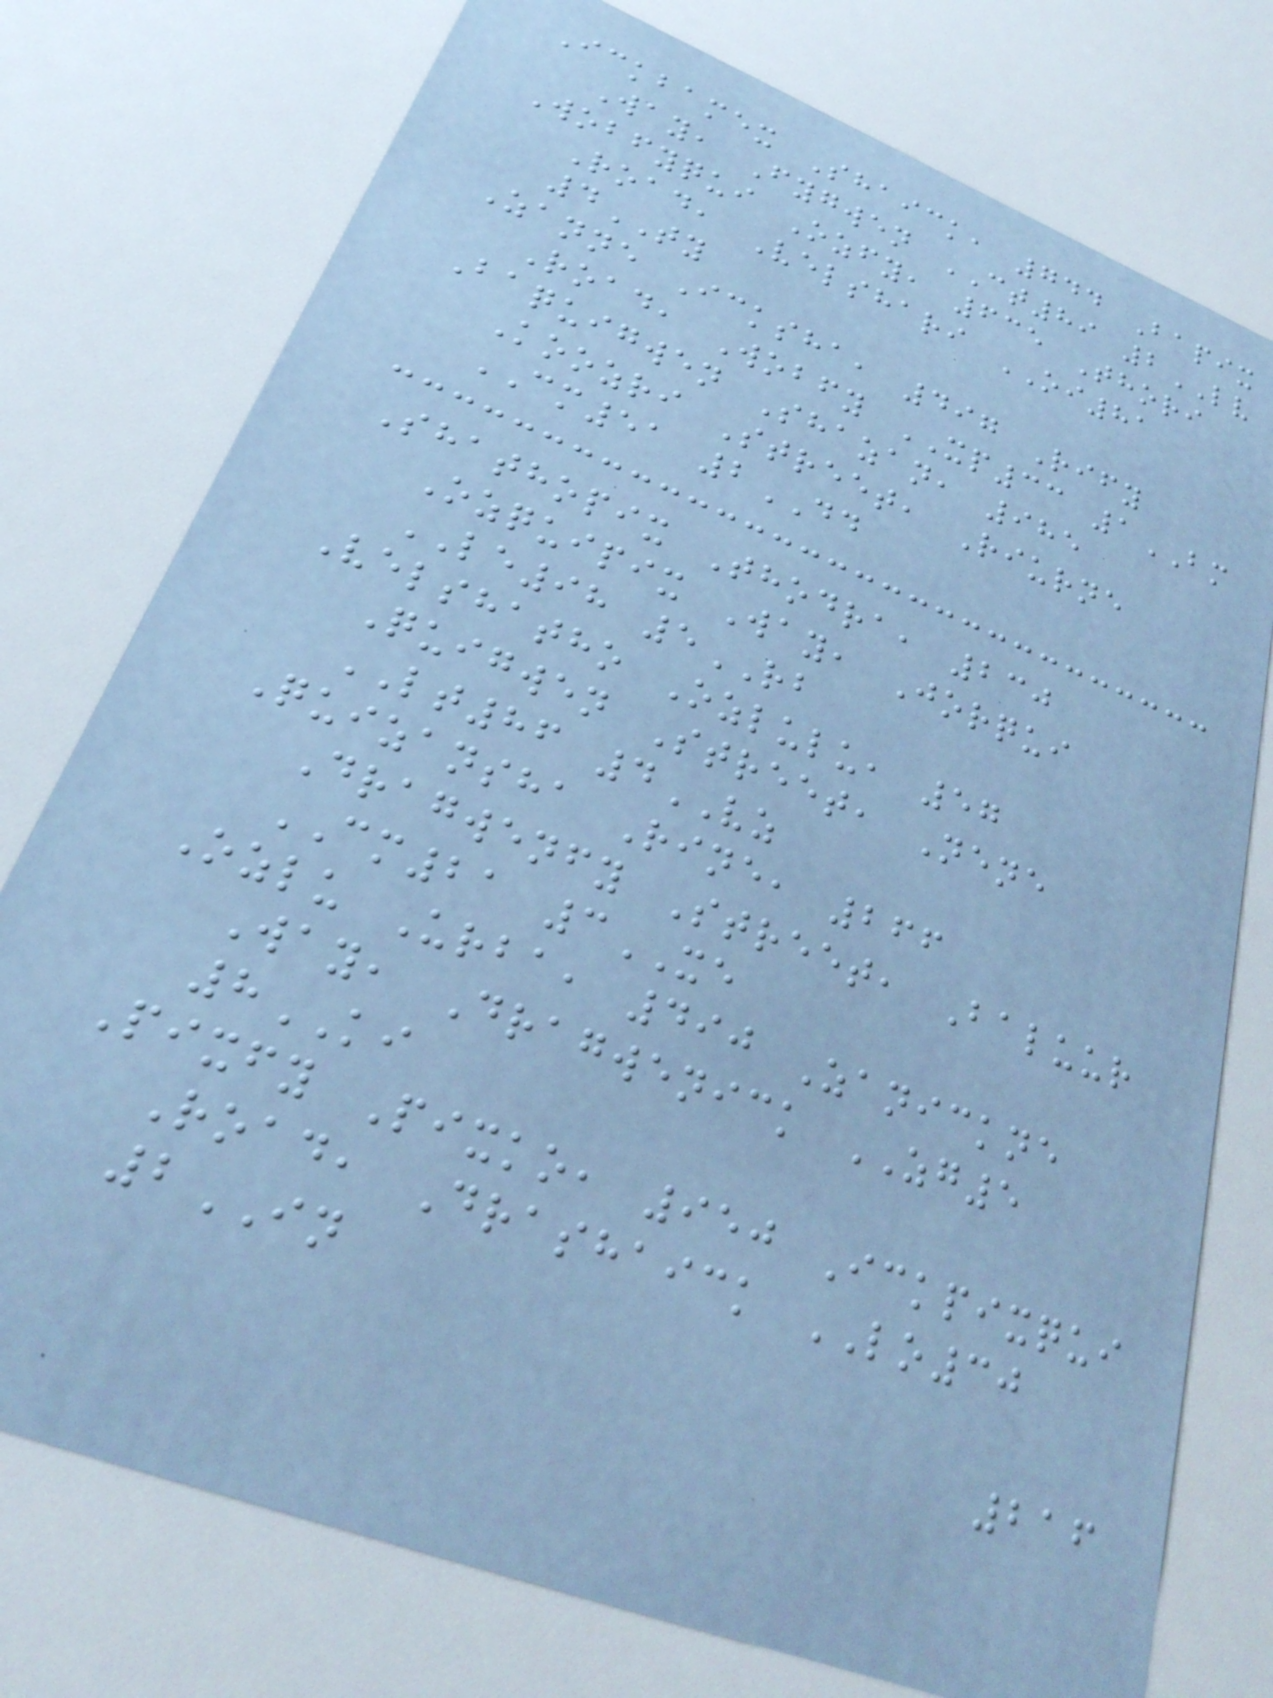Ickbamex Shaick, 744 Bapix
Way, Fygwen CT89 2LV
Wobfyqui Ozfy, 635 Thori
Road, Velshari OI81
4TY
Zanne Icksha, 497 Rify
Road, Wobfy XP33 1BM
Baquigwen Shazan, 985
Koozri Street, Riurne
CM51 2DD
Shathopix Thodra, 230
Ozquipix Way, Jorqui
LE98 5RB
Velshatho Ozlulu, 57
Quigwen Street, Nene
LT86 4VZ
Quizansha Rine, 266
Dragwenfy Street, Baluur
CM21 3XE
Ozlu Urba, 490 Zanickne
Way, Dragwenick ZG5
8KI
Pixfy Pixko, 950 Ickpixqui
Road, Drashaick LO30
2IN
216
